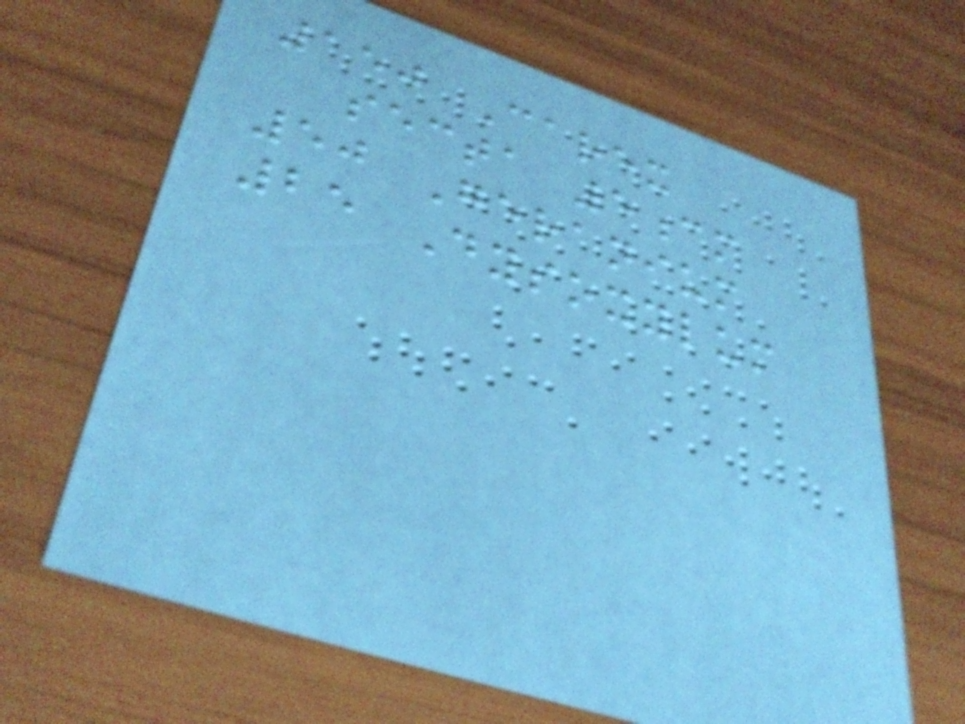150 Carex
secta 5cm
50 Geranium
25 Dysoxylum
